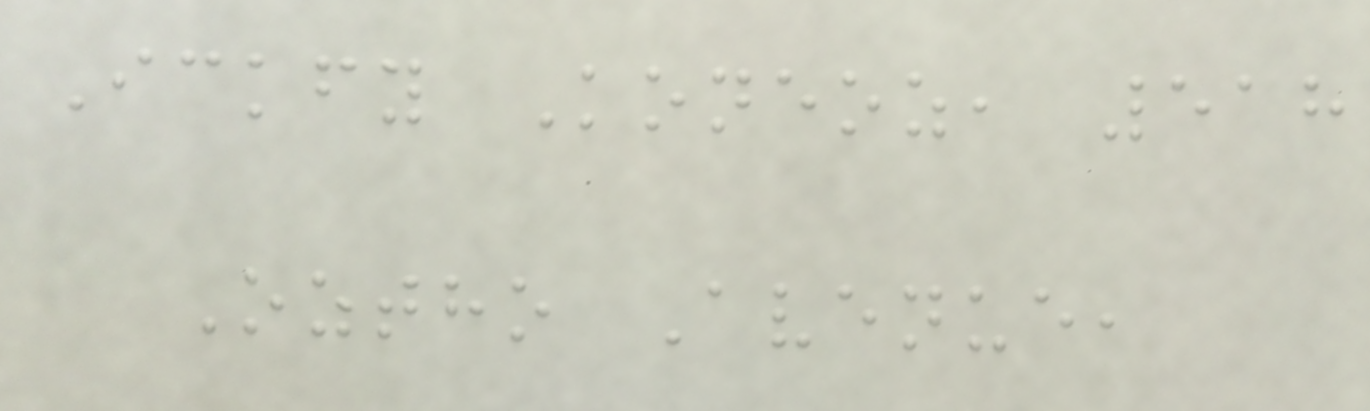Ickfy Koneoz, 518
Oztho Avenue,
